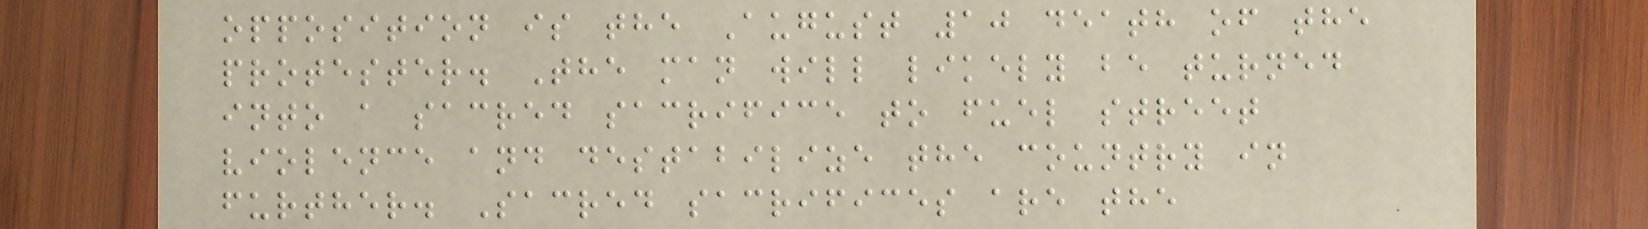opposition is the August 10 death of the
protester. The man will likely be turned
into a sacred sacrifice to fuel street
violence and destabilize the country in
further. Sacred sacrifices are the
